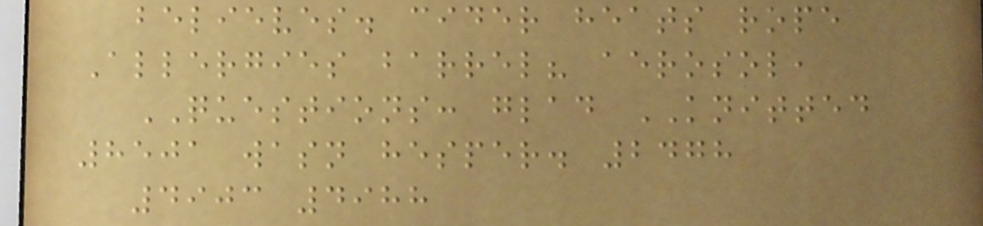believes. cider heats rope
Allergies barrel? aerosol,
QUESTIONS: glad KNITTED
8501 wasn hesper. 2478
4903 4988
